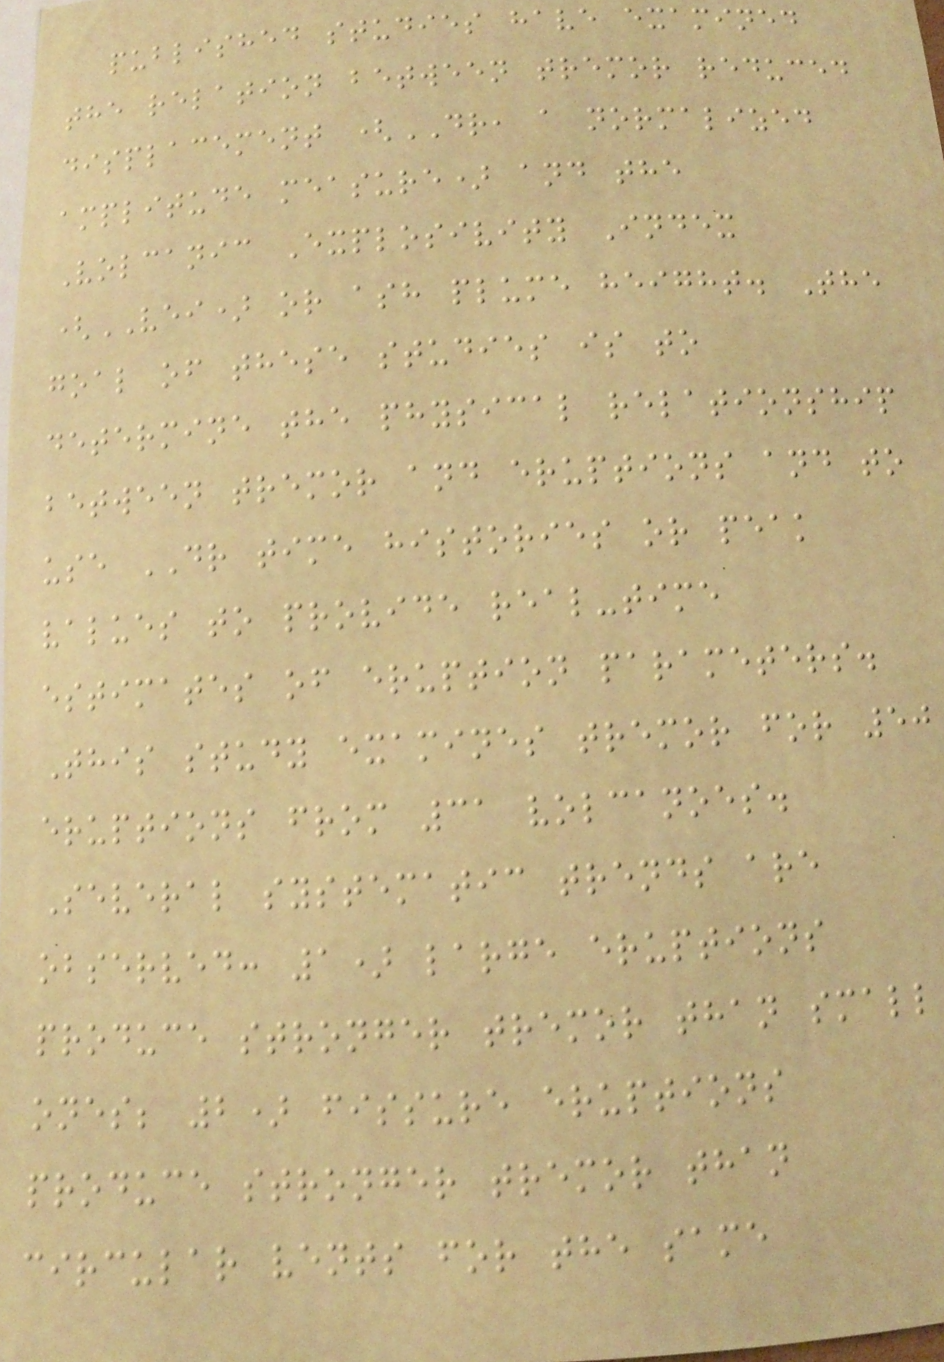published studies have examined
the relation between tremor reduced
displacement (DR, a normalized
amplitude measure) and the
Volcanic Explosivity Index
(VEI) or ash plume height. The
goal of these studies is to
determine the physical relationship
between tremor and eruptions and to
use DR time histories or peak
values to provide real-time
estimates of eruption parameters.
This study examines tremor for 50
eruptions from 31 volcanoes.
Several systematic trends are
observed: 1) large eruptions
produce stronger tremor than small
ones; 2) fissure eruptions
produce stronger tremor than
circular vents for the same
